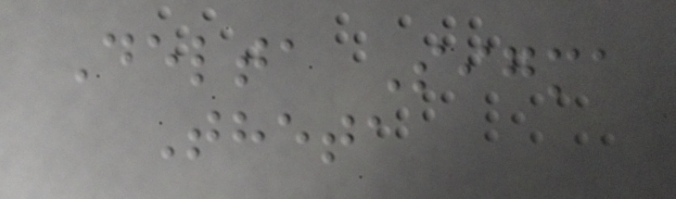Delta Sigma
Theta
